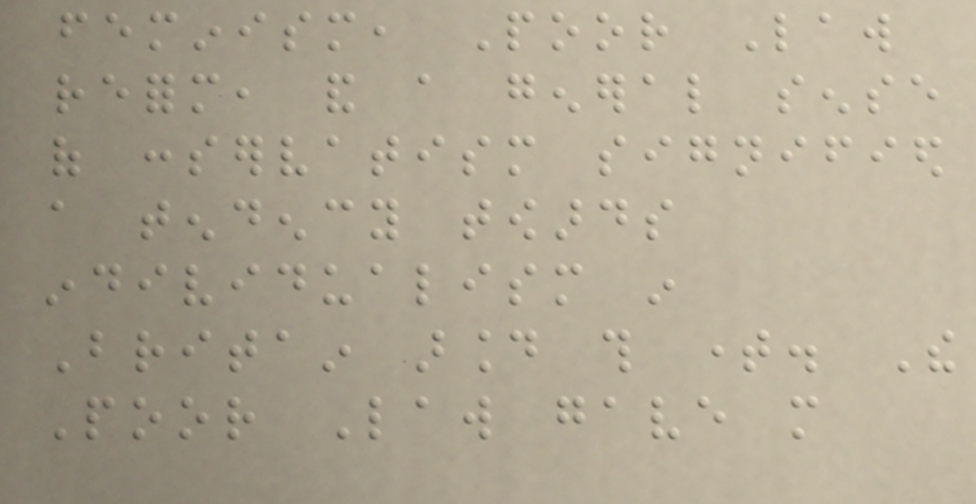feminism, Poor Law
reform, and a general sense
of conservatism signified
a tendency towards
individualism in
Britain around this time. The
Poor Law gave more
